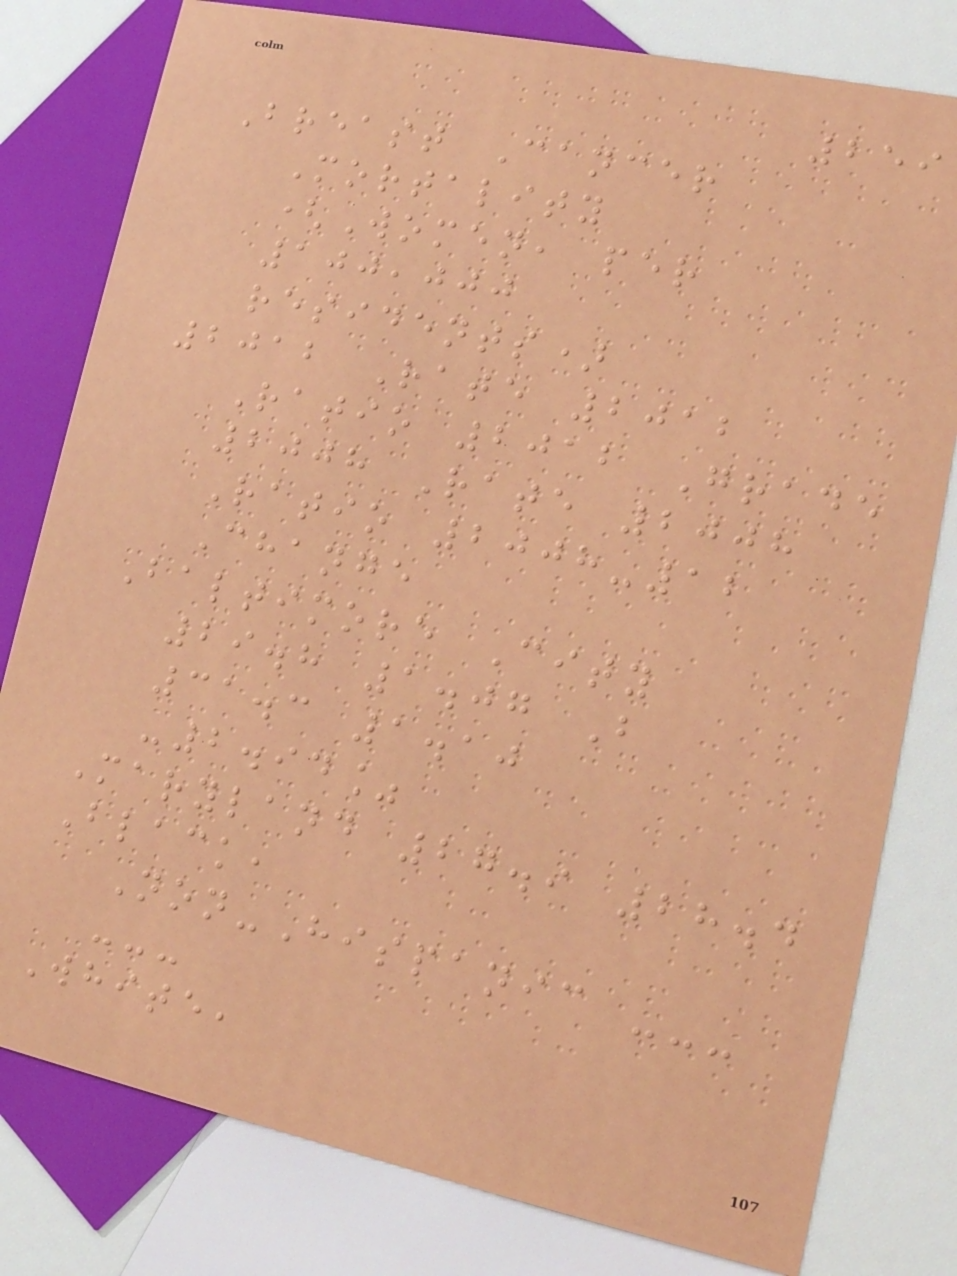259
Breast Cancer
Mortality
(Women, per
100,000
residents)
2012 Rate 2012
Ratio 2012 Grade
2008 Rate 2008
Ratio 2008-12
Change
Baltimore City
29.8 1.07 B
31.3 1.10
-2.94%
Maryland 27.9 28.4
Black,
Non-Hispanic ---
---
White,
